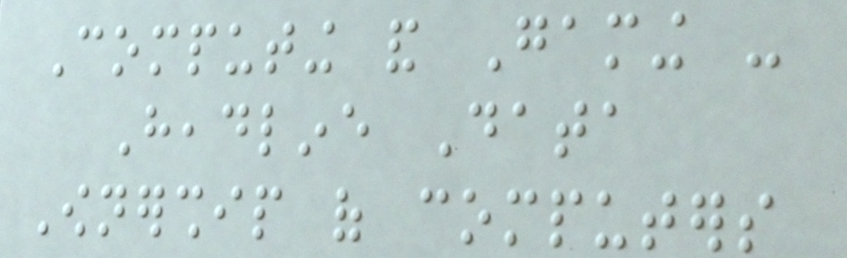Computing and Gaming -
Headline Data
Ownership of computers
